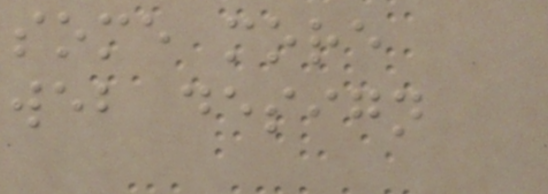some more
web design
